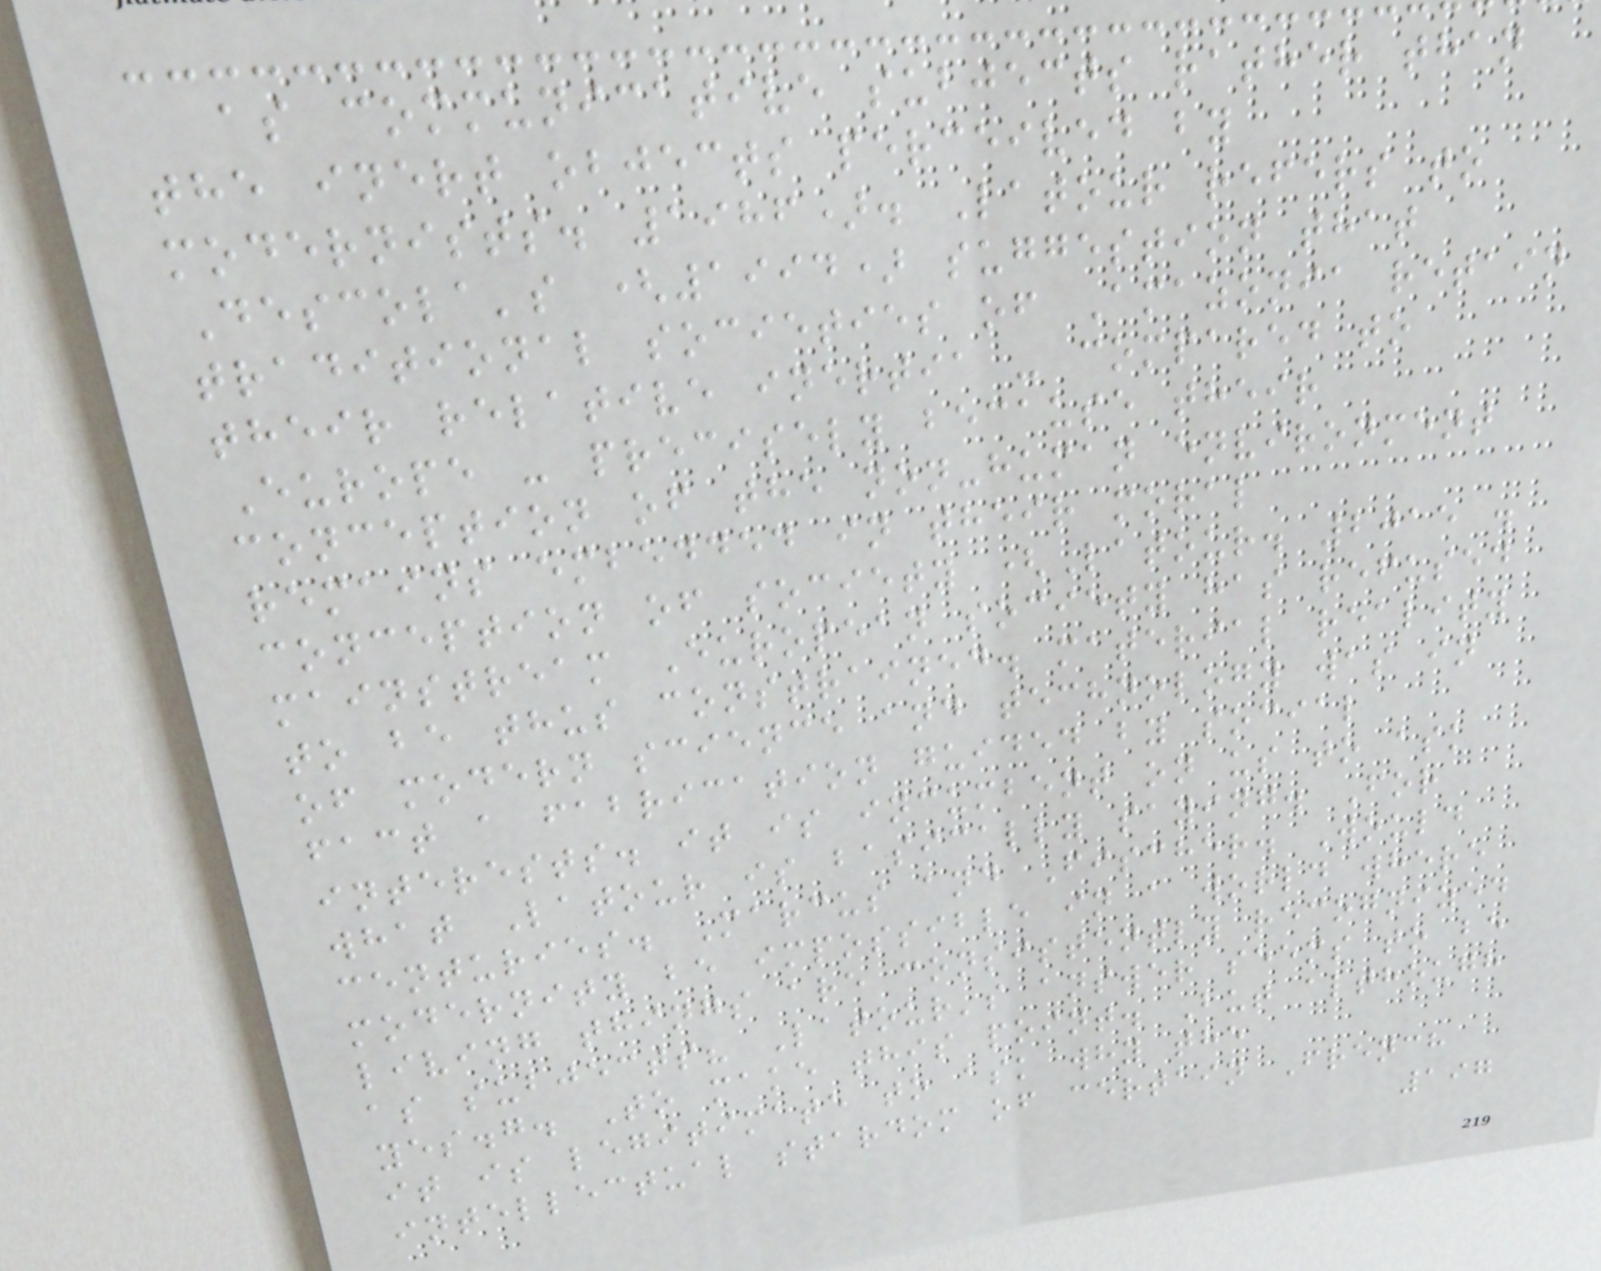as communicative subjects rather than
the inert objects perceived by
modernists. 1986). Latour refers to
Descola's (1994) suggestion that
traditional societies of Amazonia retain
their relative inertia - compared to
Europe - precisely because their
conception of the non-human environment
remains embedded in their moral
conception of society (Latour. 2015 .
mainstream European society has refused
to be thus constrained. material reality
of modern science and technology was in
fact a fabrication guided by social
interests. it is incumbent on us to ask
what Latour is basically saying. For
centuries. Marcus and Fischer. Would
modernity be impossible in a world where
living things are consistently recognized
as subjects? Latour's answer seems to be
yes.g. To make this point. But although
it is legitimate to ask why the
intellectual stardom of certain French
197
